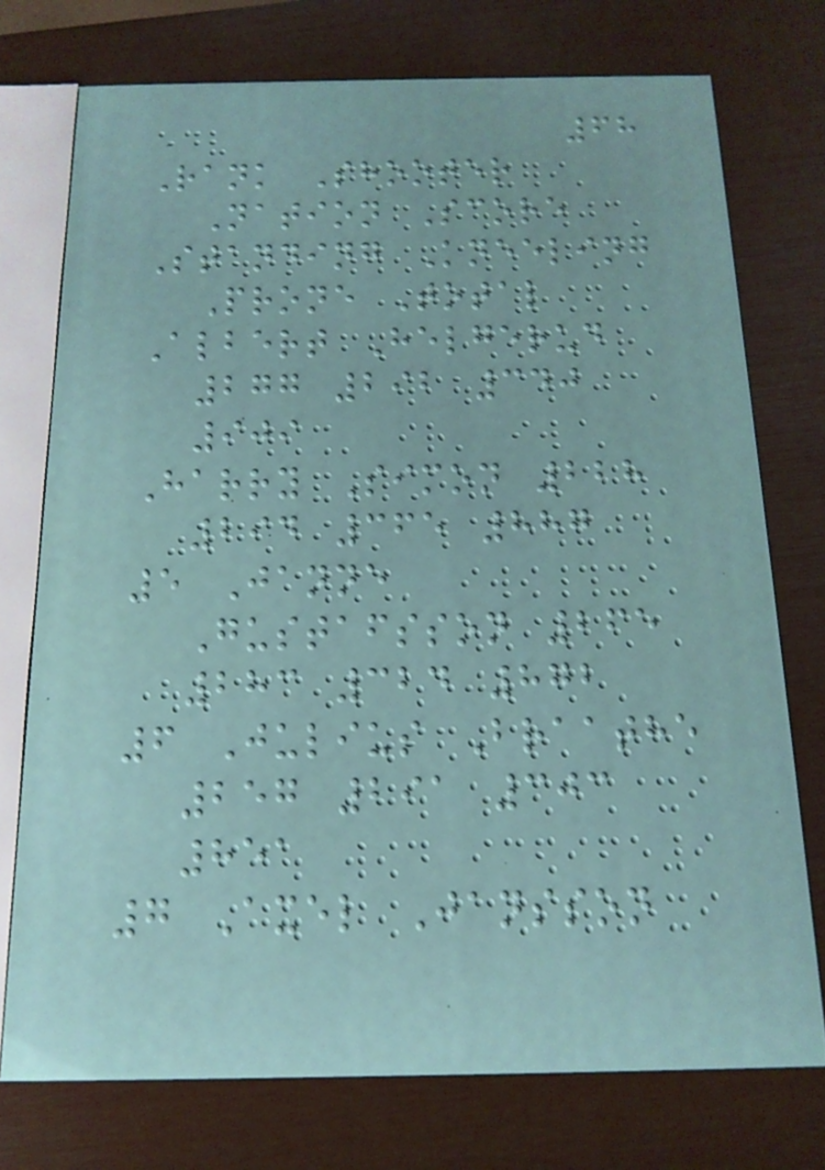68
Rank Shooter
Nation Score
Standing Kneeling
Prone Total
Albert Helgerud
277 292 340
909
Harry Simon 228
294 365 887
5 Janne
Gustafsson 265
283 324 872
6 Julius Braathe
257 291 303
851
7 Axel Jansson
